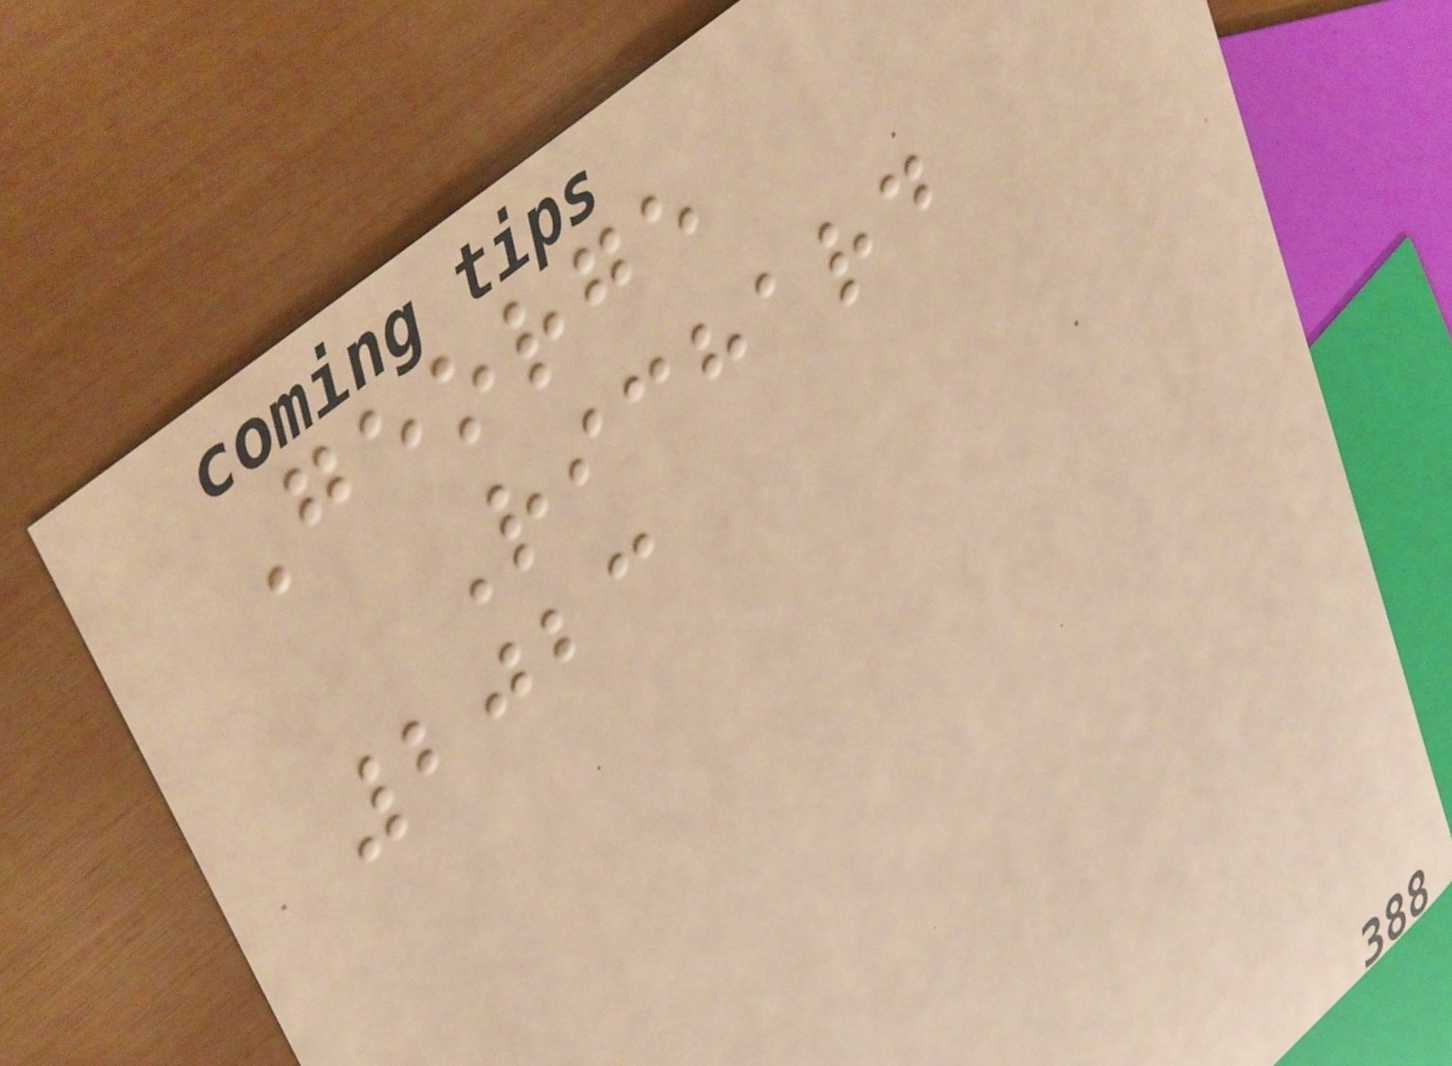George
Richard
2023
